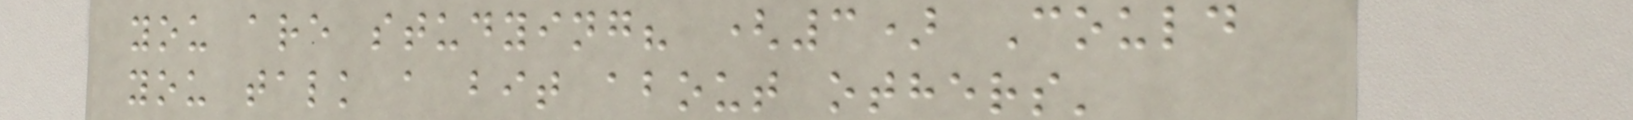you are studying? (3) Could
you talk a bit about others'
